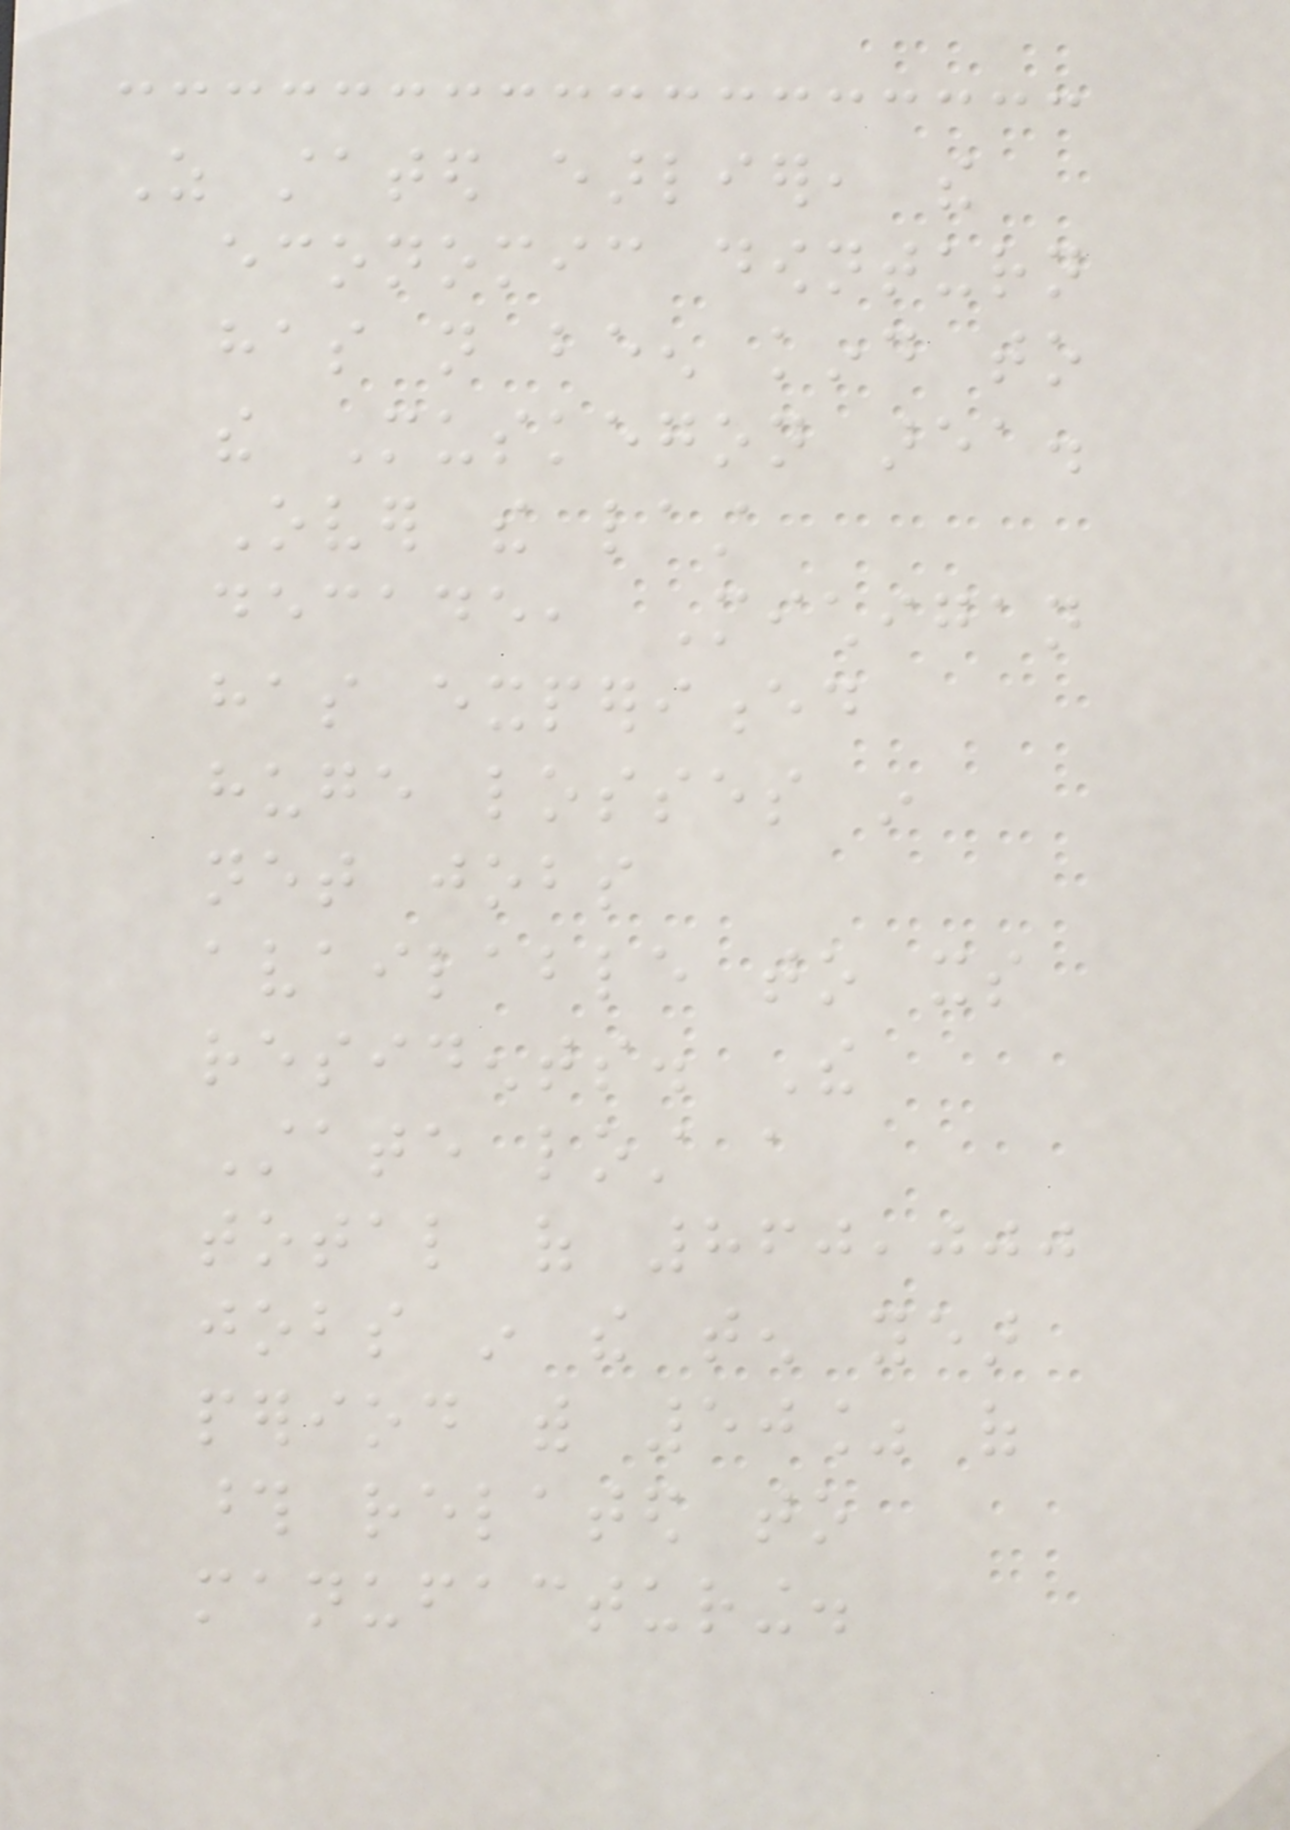As stated earlier, the
economic downturn
has not been kind to
the Muskegon area.
Over the last
decade, Michigan
has experienced
huge losses in
net jobs
available to its
residents. The
State lost a
total of 860,000
jobs in the ten year
period with 50% of
those related to
manufacturing.
